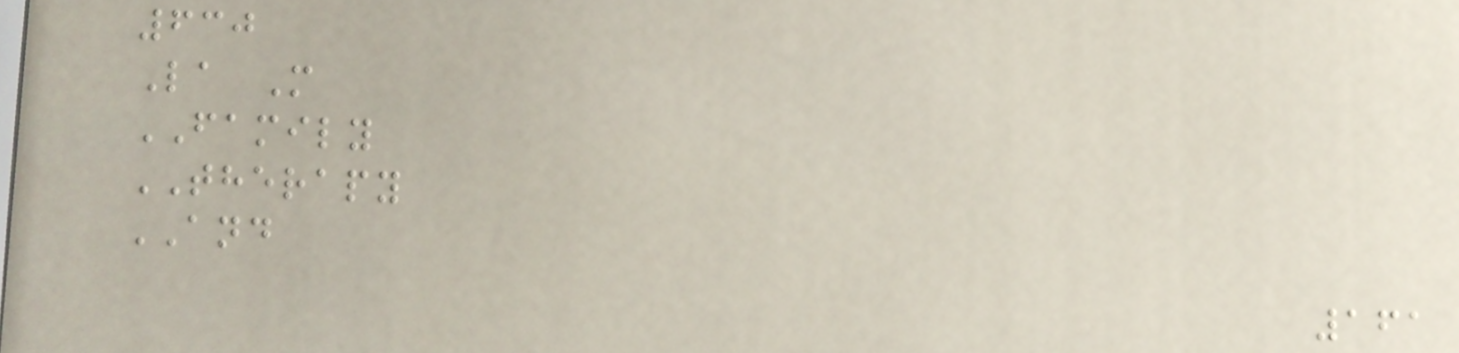630
La M
FAMILY
THERAPY
AND
161
